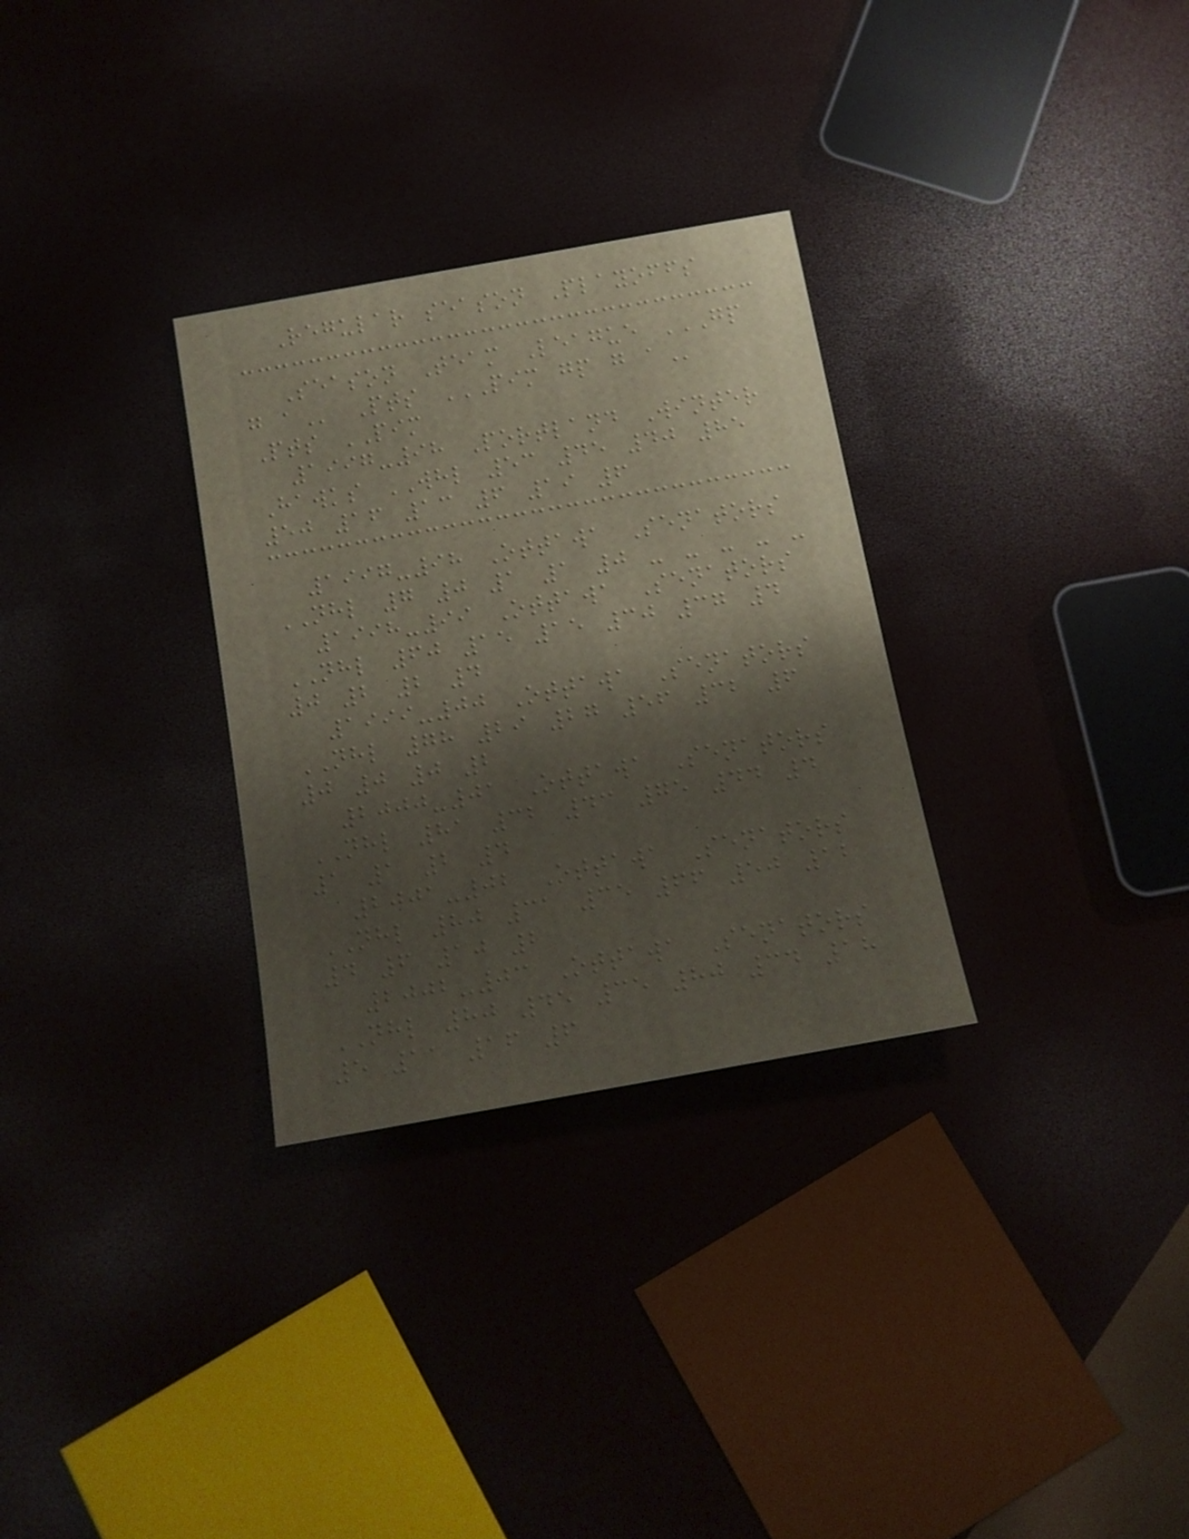Regular season Playoffs
Season Team League GP
G A Pts PIM GP G A
Pts PIM
1997-98 Portland Winter
Hawks WHL 53 45 40 85
50 16 13 6 19 6
1997-98 Ottawa Senators
NHL 7 0 1 1 0 - - - - -
1998-99 Ottawa Senators
NHL 60 15 15 30 37 4
0 2 2 4
1999-00 Ottawa Senators
NHL 78 29 27 56 32 6
0 0 0 2
2000-01 Ottawa Senators
NHL 81 32 43 75 44 4
1 1 2 4
2001-02 Ottawa Senators
NHL 80 31 35 66 50 12
4 6 10 2
2002-03 Ottawa Senators
NHL 80 45 35 80 34 18
5 11 16 6
